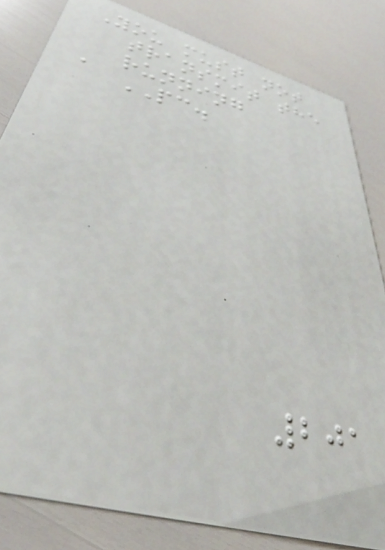You must not
transmit the
running
a PC.
201
